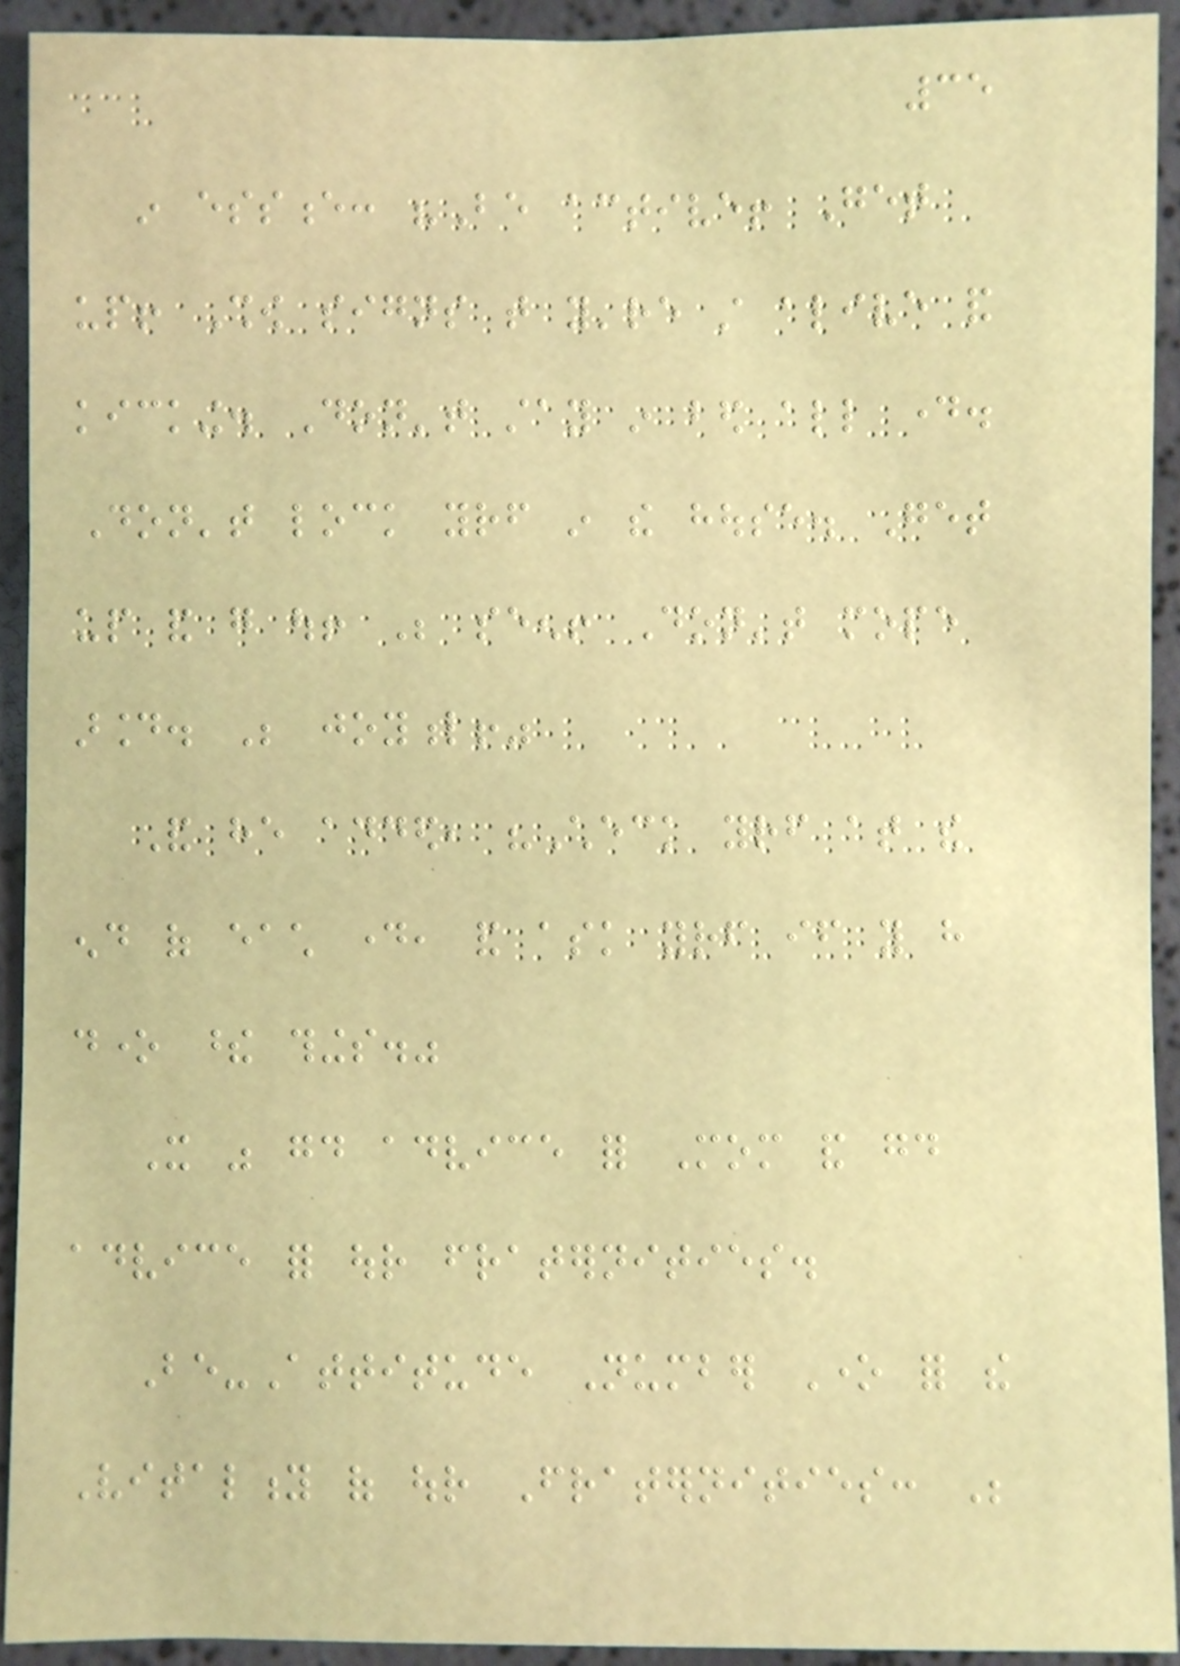35
in essence: "Be active! Get
up! Show signs that you're still alive and
kicking. Don't stay in bed all day.
Don't lock yourself in the house. Get
up and go out! Be seen! Don't mope
around. Be joyful!"
And he added, "Check yourself at the
end of each day, and ask yourself if you have
done these things."
It was good advice for Mom and good
advice for our fraternities.
Be-Attitude Number One for the
Vitality of our Fraternities: Be
